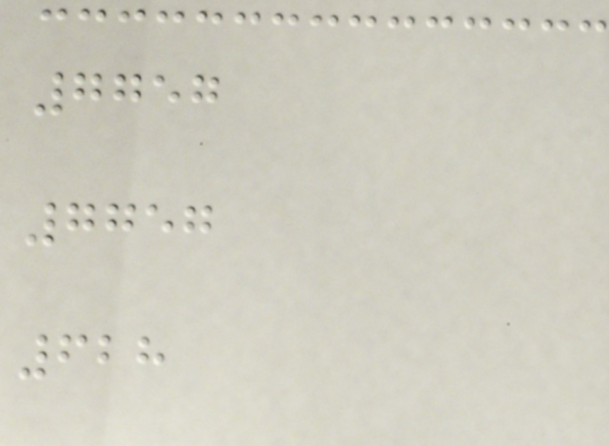7757
7757
628
